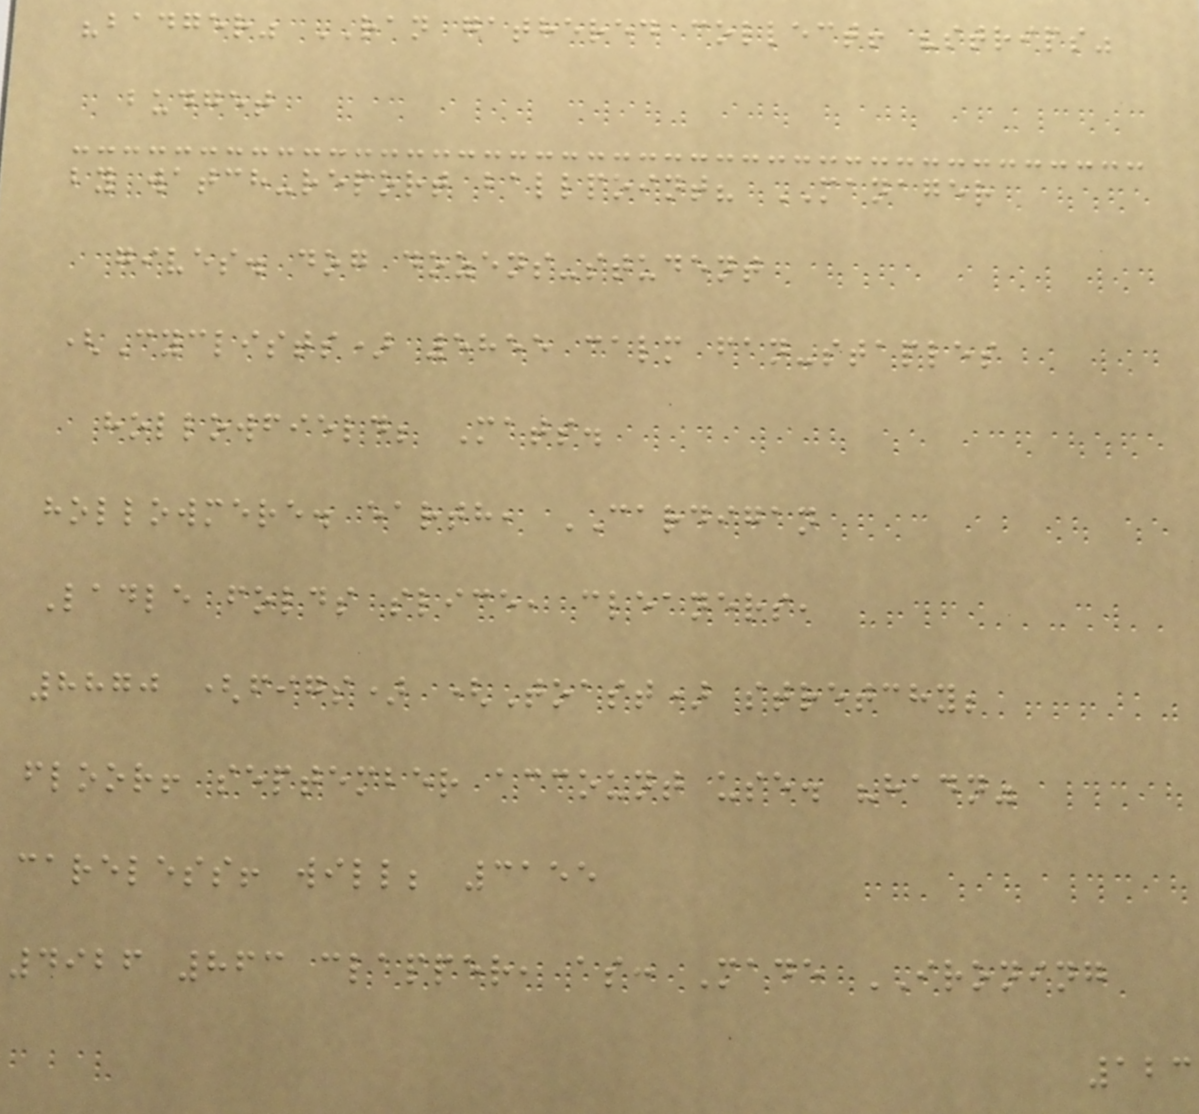"badger" RAN gathered collect! "strips"
budget
by watch-report ballpoint? MANAGER
gives. dog dozens-student
(Cyclists) 5855 calm fan-staples
hollowfield; Mats.
hollowmere. earth, CARDIGAN
Ladle folds slice, cleaners,
8870 (figs) (Toast) stretchy;
floor! september account use. "hadn"
careless! will; 3155
4926 863 clapper, as: Made IRONING
123
